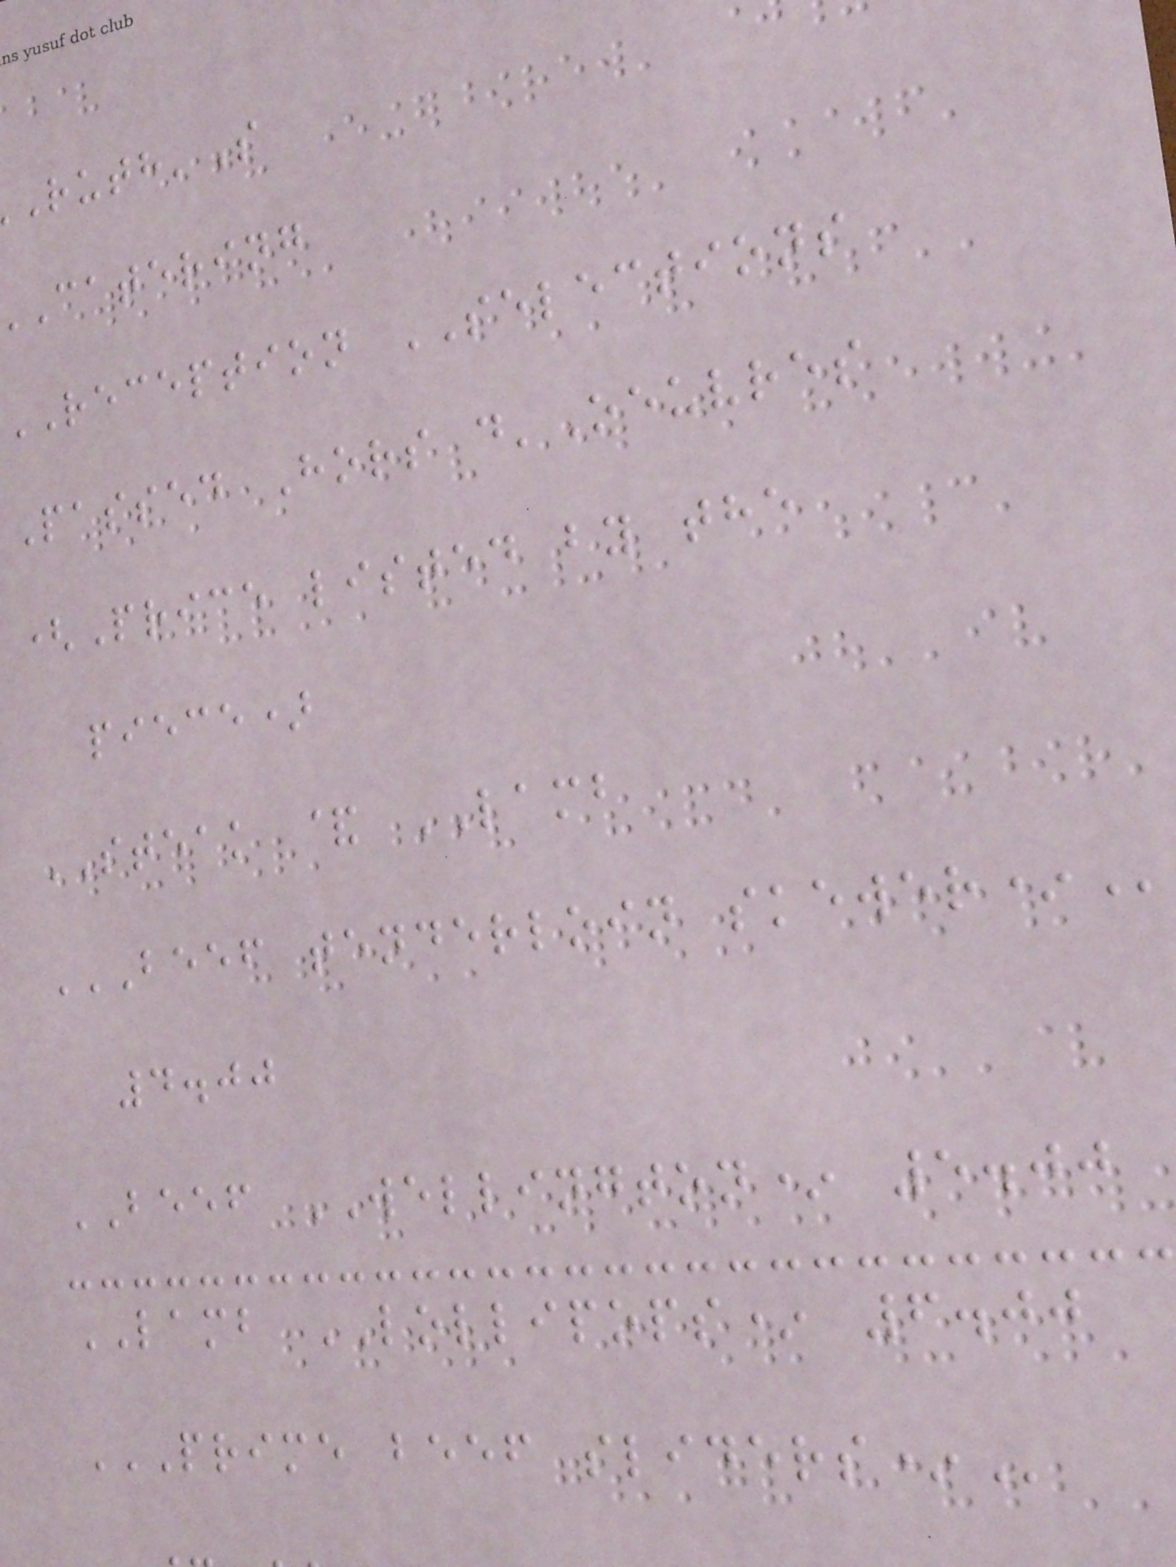catering
RECEPTION SELECTIONS
Passed Hors d'Oeuvres
(Price listed by the
piece)
STEAK & LAMB
BEEF TENDERLOIN SKEWER*
4.00
BEEF WELLINGTON* 5.00
LAMB LOLLIPOPS* 6.00
PRIME BEEF SLIDERS*
